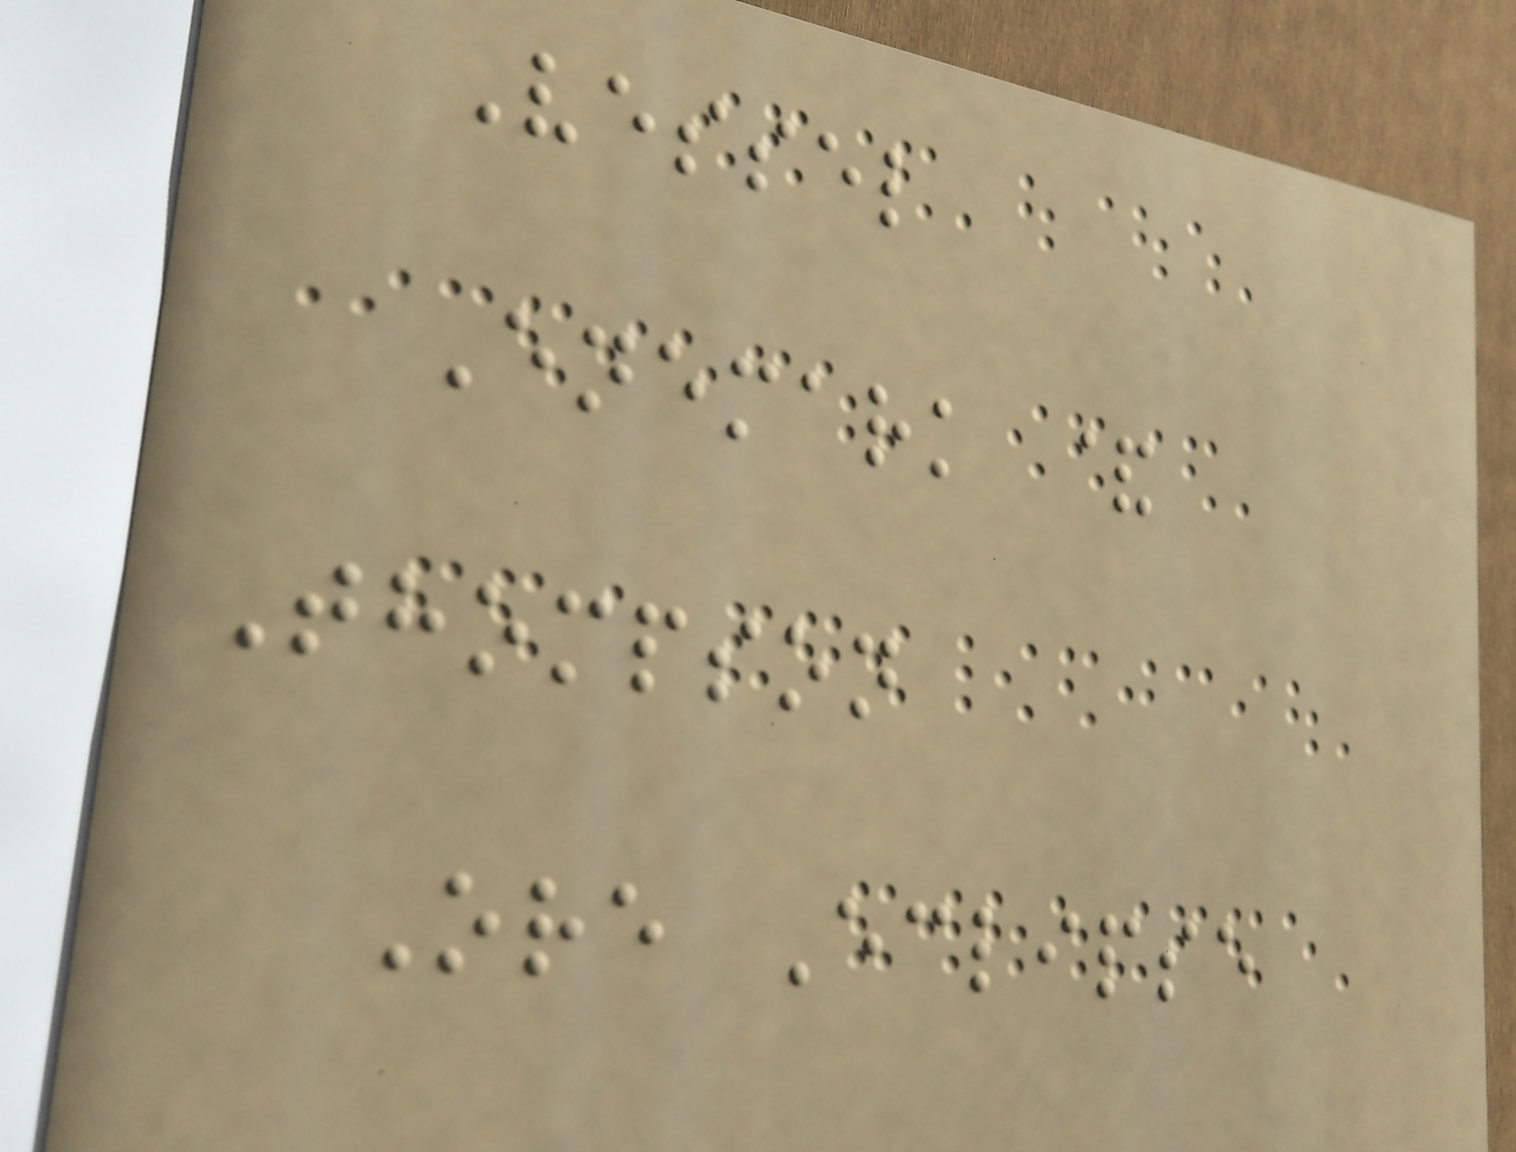Vessel
Enemark &
Thompson
Ore Eclipse
